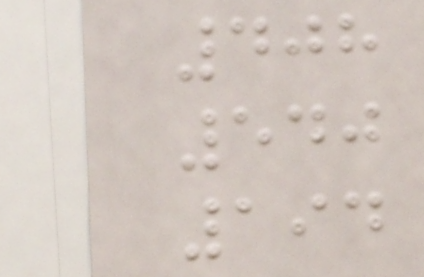408
540
194
